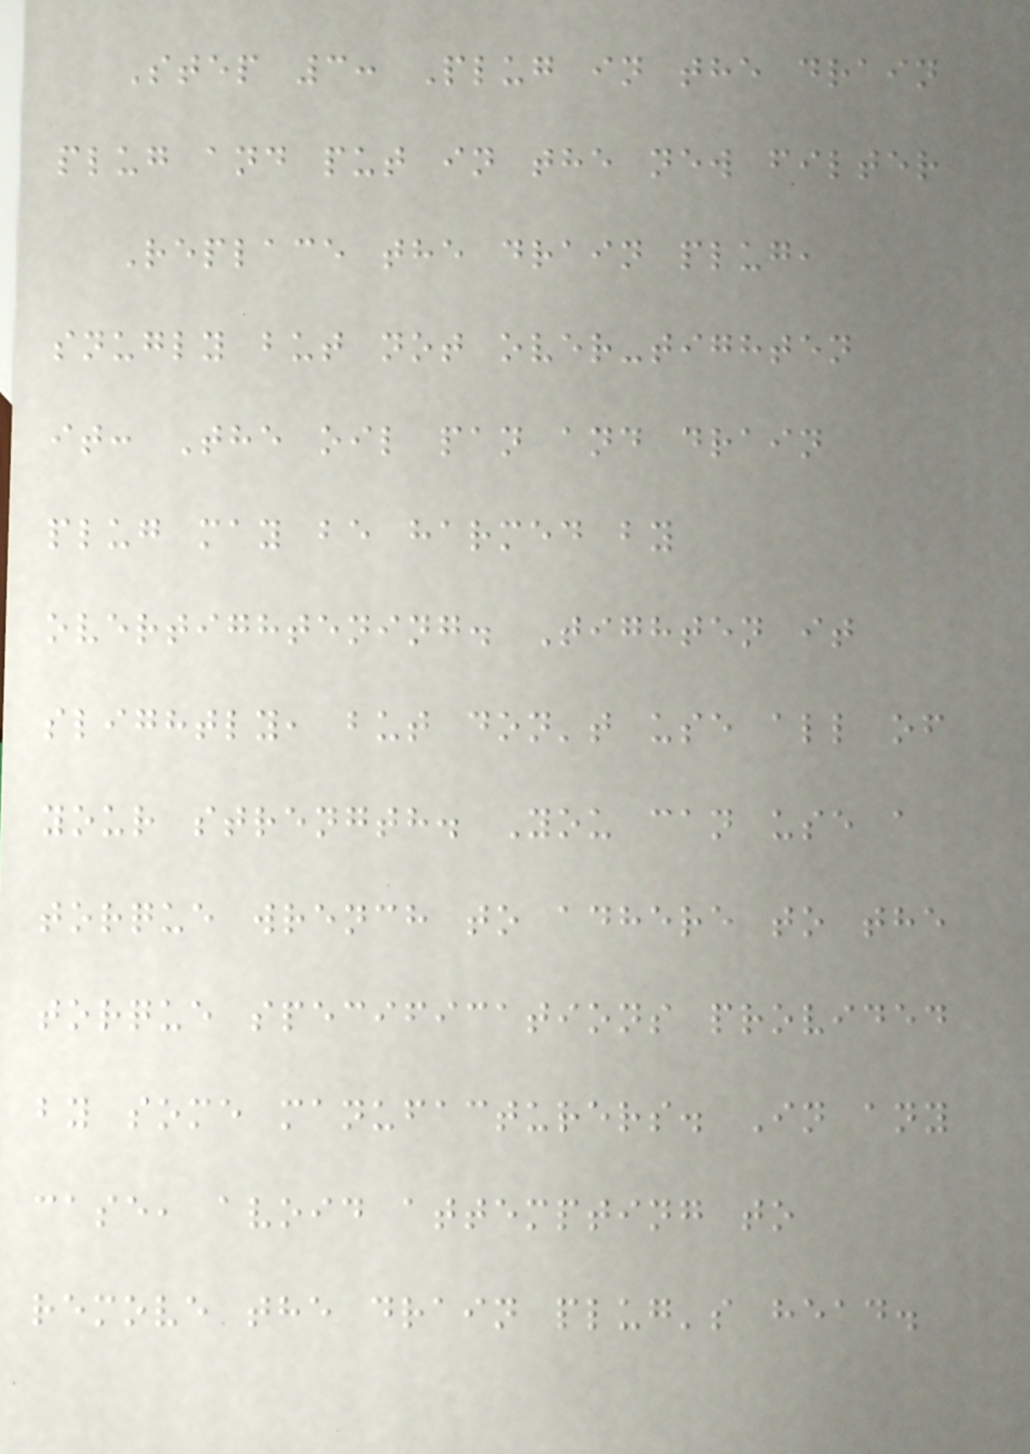Step 3: Plug in the drain
plug and put in the new filter
Replace the drain plug,
snugly but not over-tighten
it: The oil pan and drain
plug may be harmed by
overtightening. Tighten it
slightly, but don't use all of
your strength. You can use a
torque wrench to adhere to the
torque specifications provided
by some manufacturers. In any
case, avoid attempting to
remove the drain plug's head.
